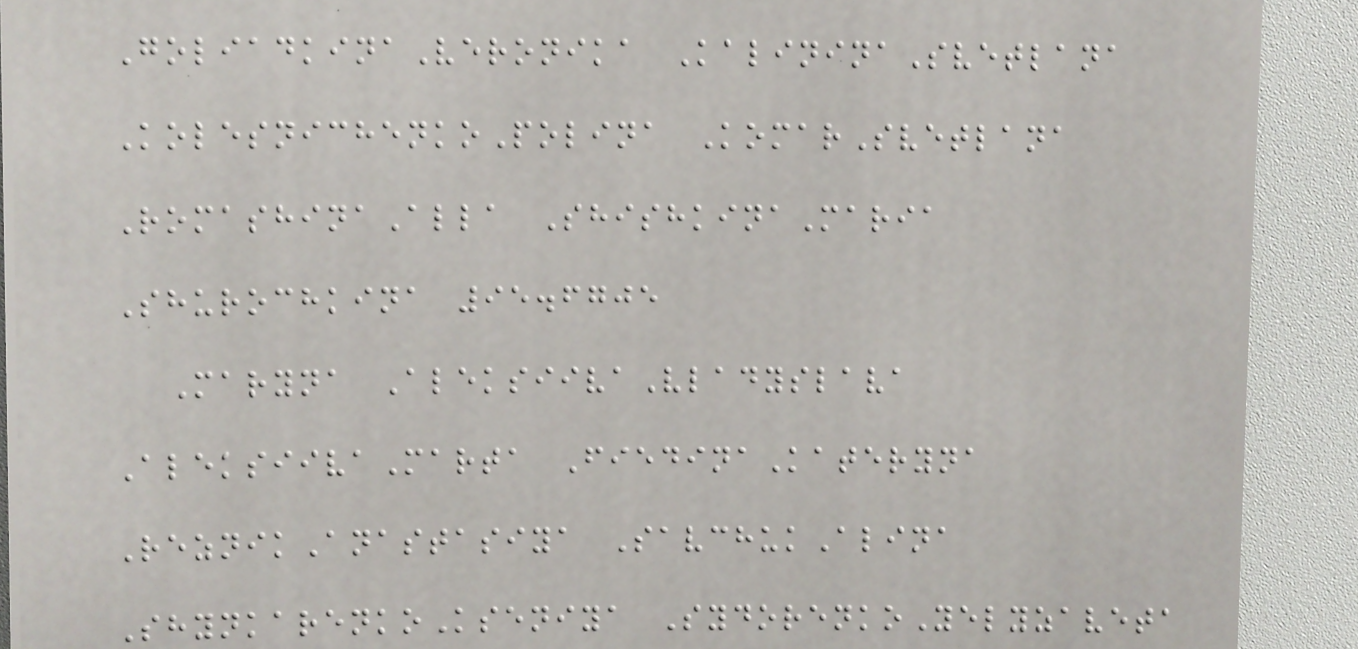GoliadkinaVeronika KalininaSvetlana
KolesnichenkoPolina KomarSvetlana
RomashinaAlla ShishkinaMaria
Shurochkina 95.6705
Maryna AleksiivaVladyslava
AleksiivaMarta FiedinaKateryna
ReznikAnastasiya SavchukAlina
ShynkarenkoKseniya SydorenkoYelyzaveta
